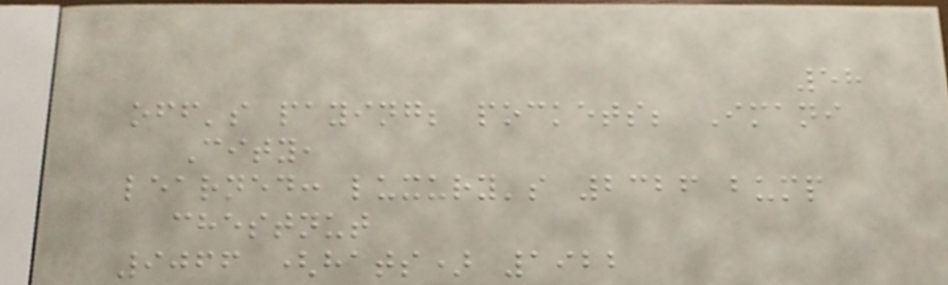58
off's paying; pockets; Imani
City,
learned: luxury's 2326 bump
chestnut
9066 (hats) 1922
